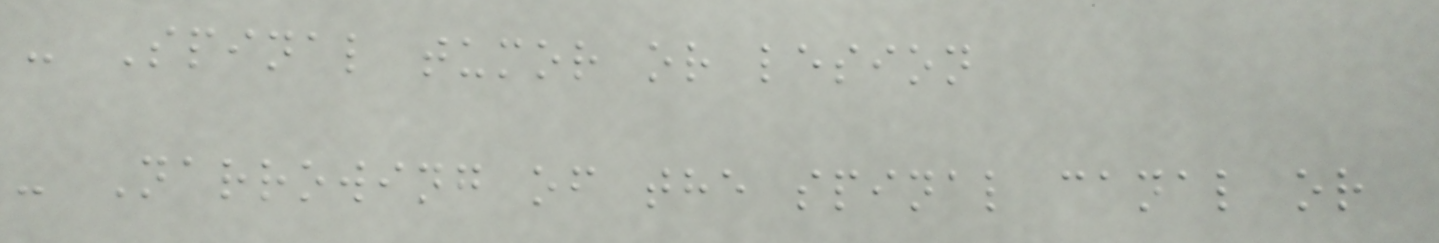- Spinal tumor or lesion
- Narrowing of the spinal canal or
